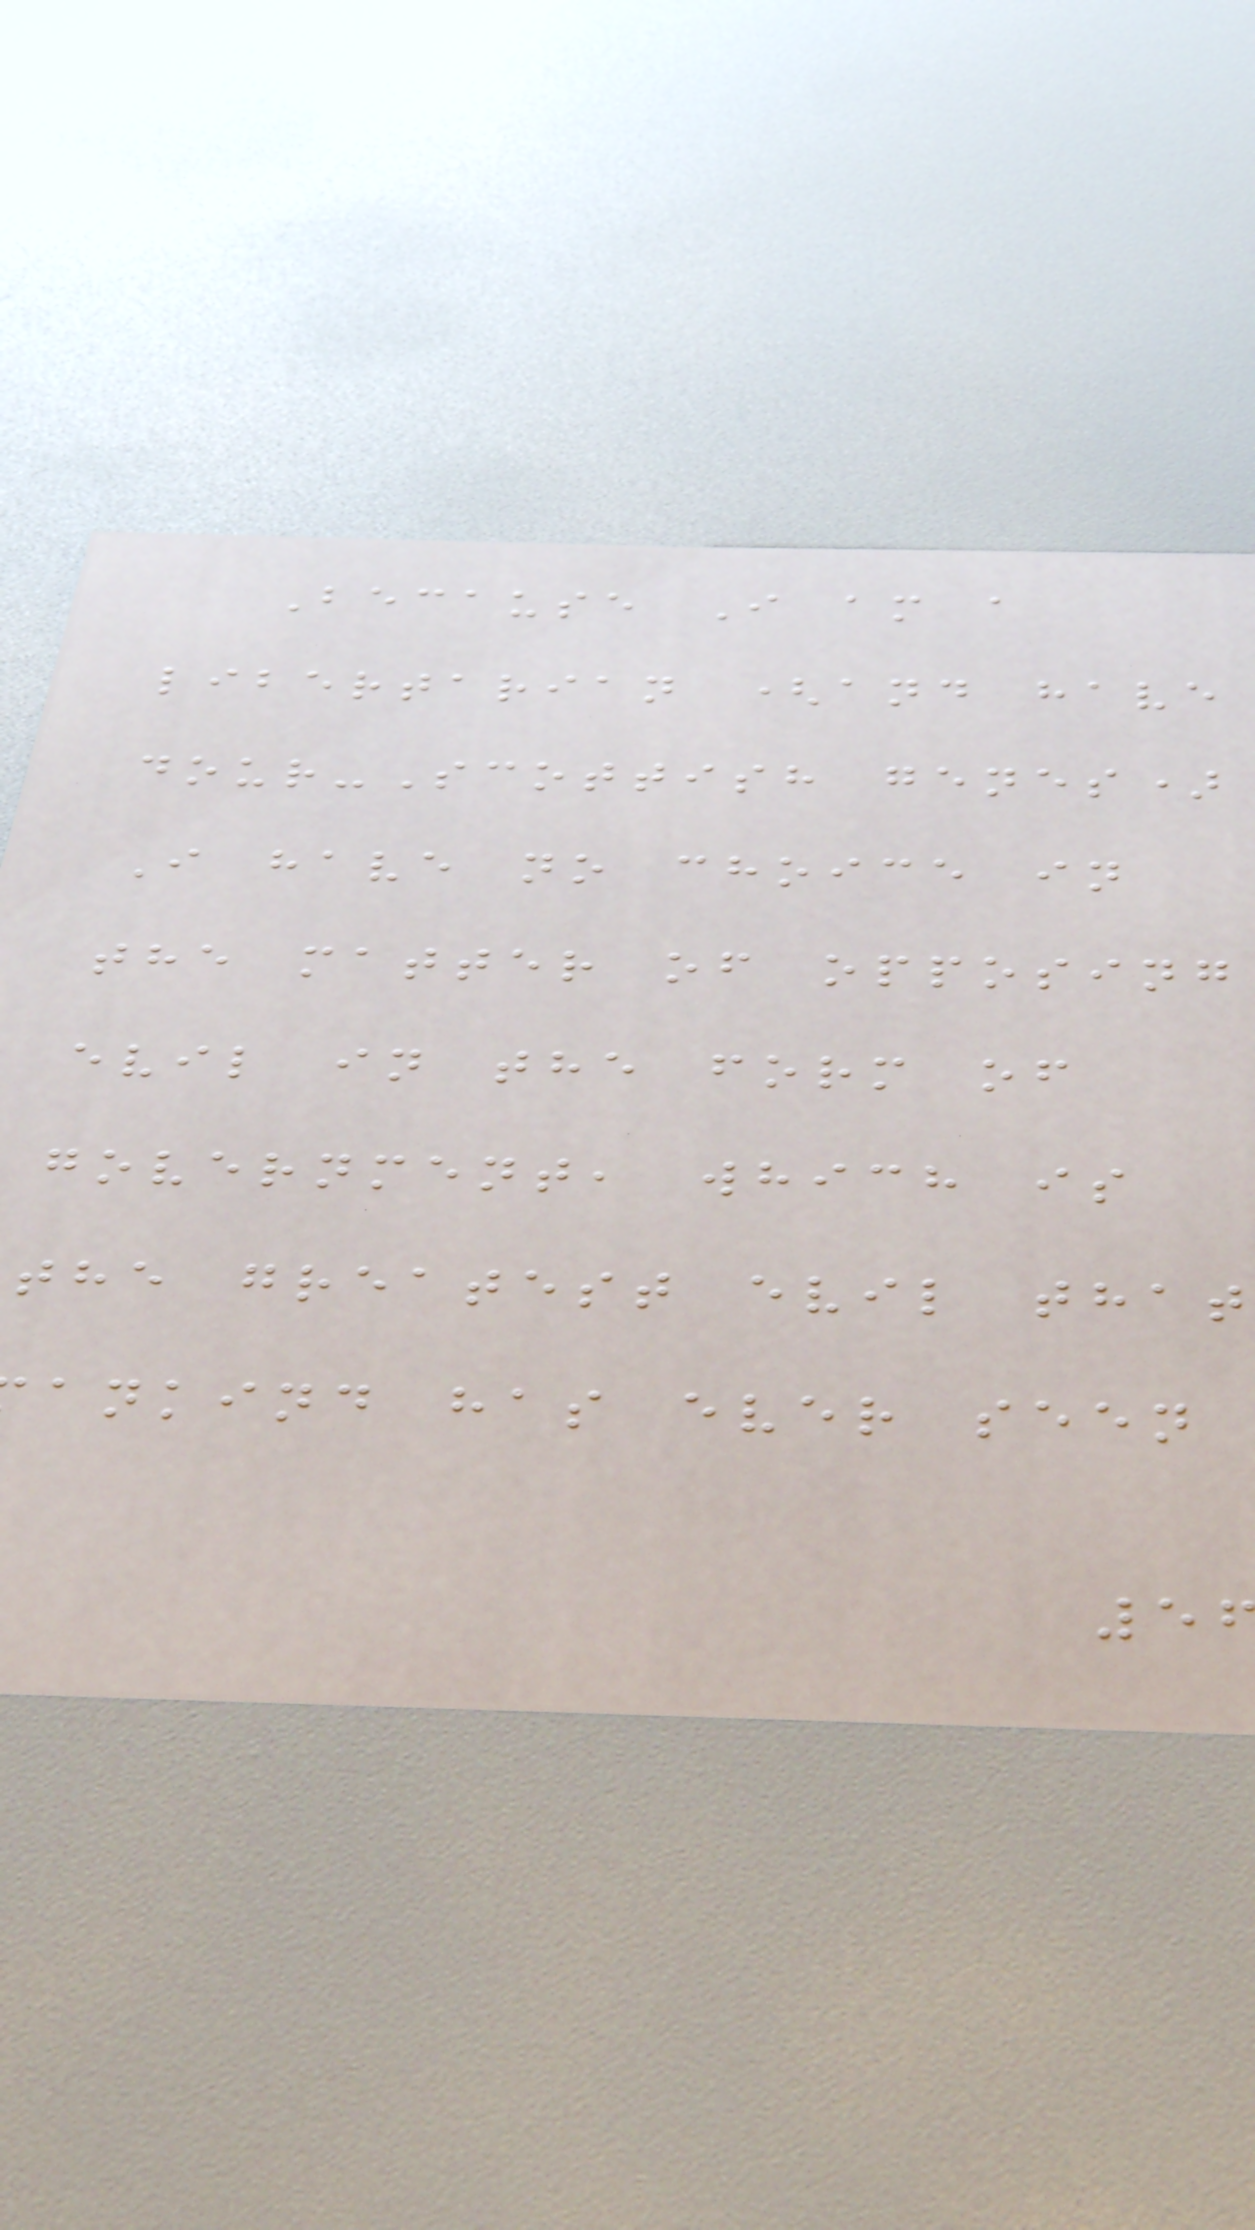Because I am a
libertarian (and have
dour-Scottish genes)
I have no choice in
the matter of opposing
evil in the form of
government, which is
the greatest evil that
ankind has ever seen
